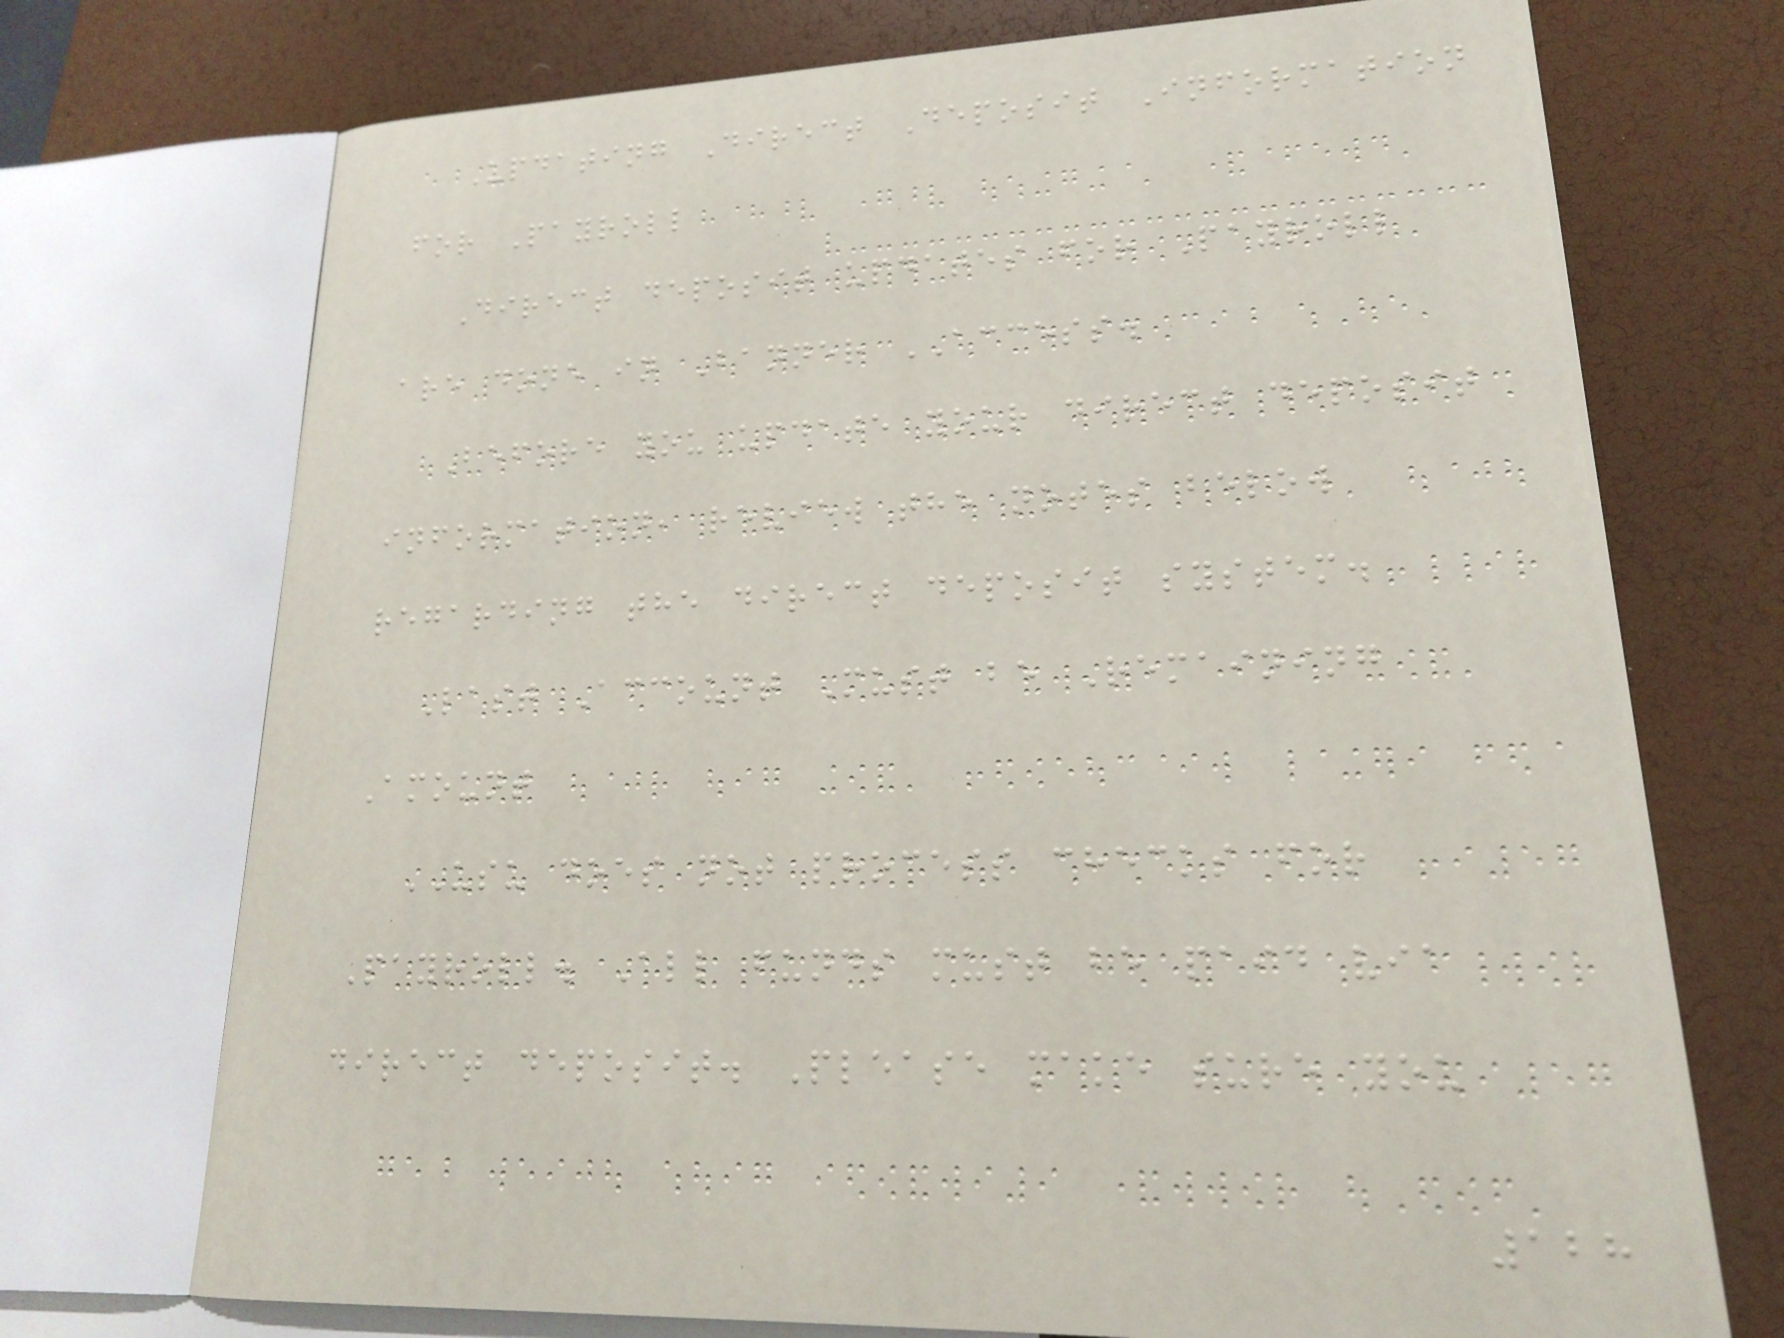Updating Direct Deposit Information
for Payroll
Direct deposit updates for Payroll
are done in Banner ACCESS.
Before you update your direct deposit
information, review the notes below
regarding the direct deposit system.
Last Account Must be Remaining
Amount
USU does not process checks for
Payroll. All funds must be paid via
direct deposit. Please make sure you
128
